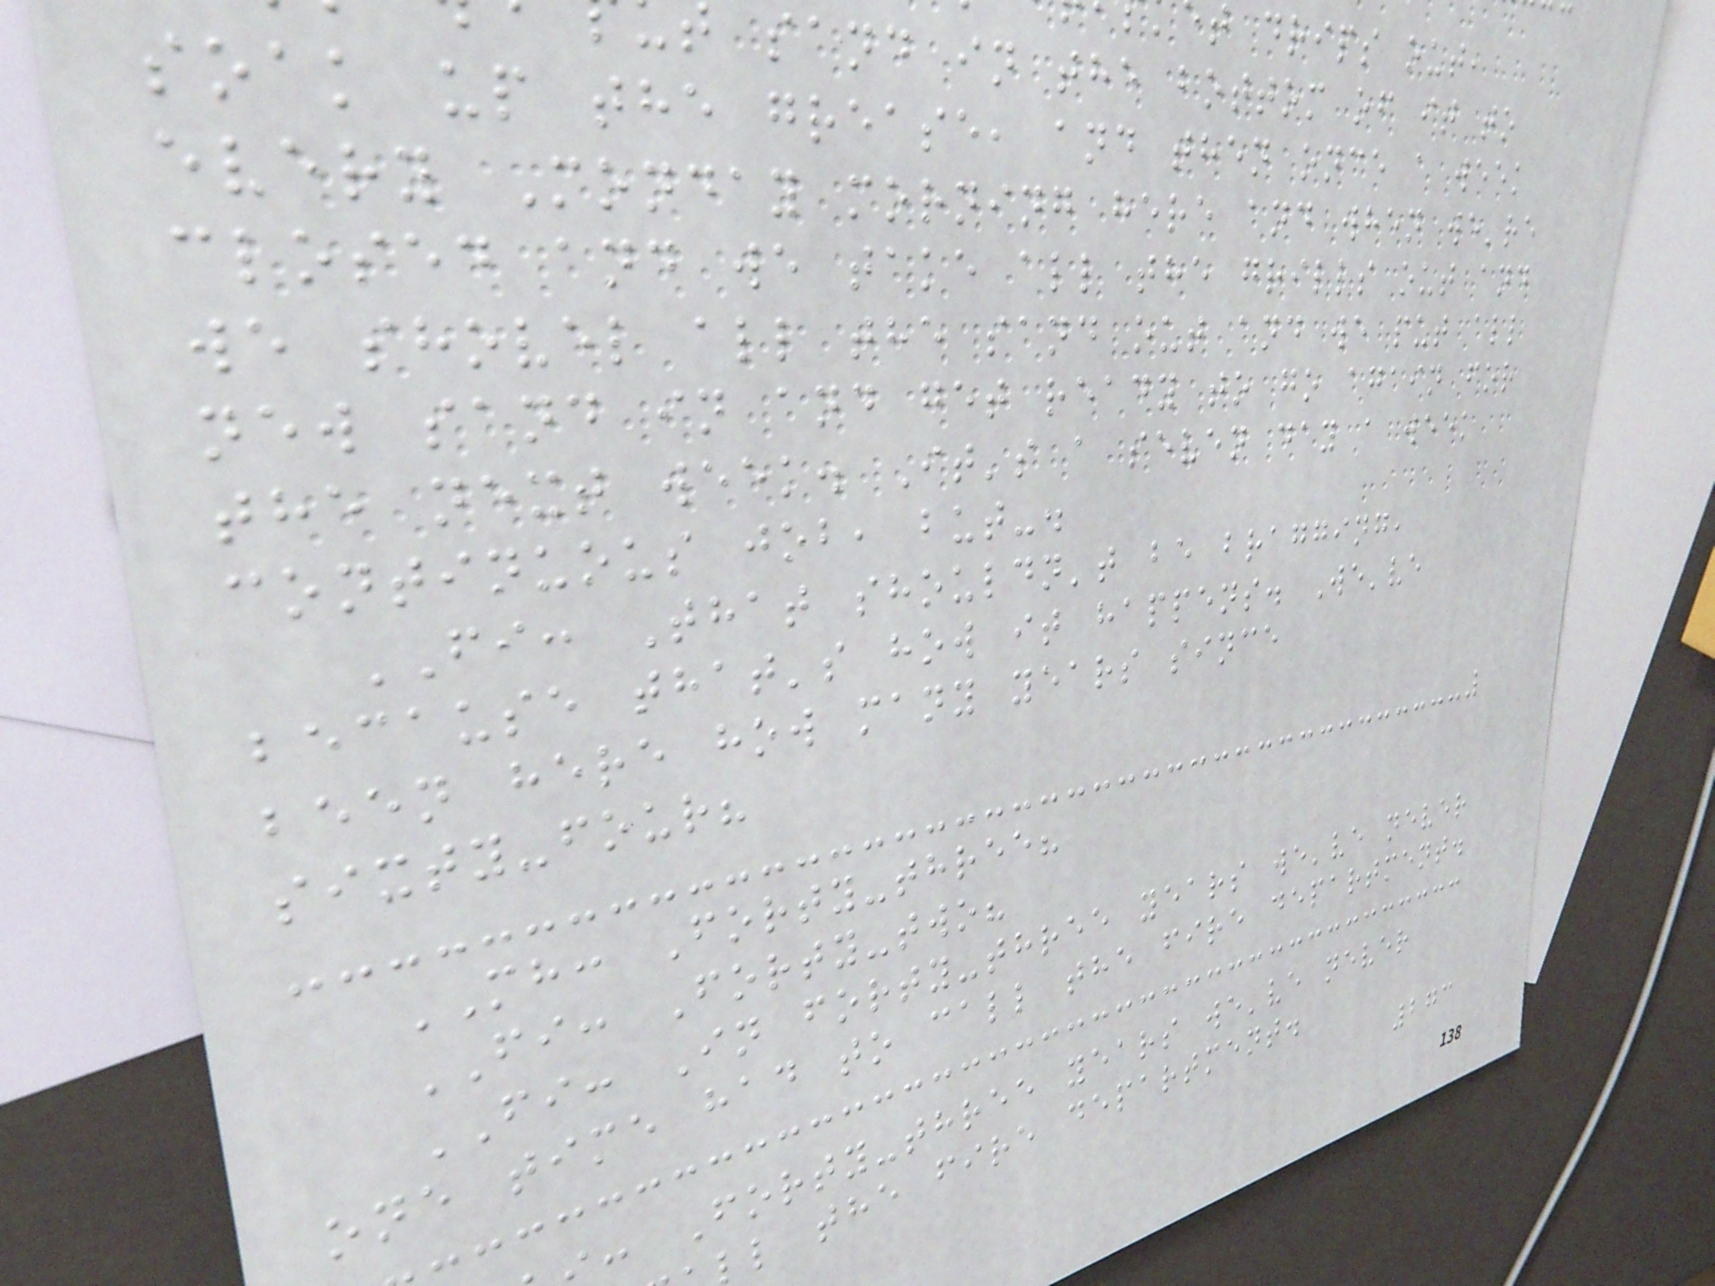t drips out,
sand in the bottom of it to
soak up the grease, and then once a week
every Monday morning here and when we're
closed and we take all the grills out and
we shovel all the sand out and we put all
new sand in and get ready to go again for
the next week. It's a seven day a week
continuous job, but-.
FI: That shouldn't be bragging,
because that's how it happens. We've
been here how many years since
sixty-four?
MH: Forty-three?
FI: Forty-two?
FI: In forty-three years we've never
one time had to call the fire department.
: Forty-three years we've never
l the fire department.
273
